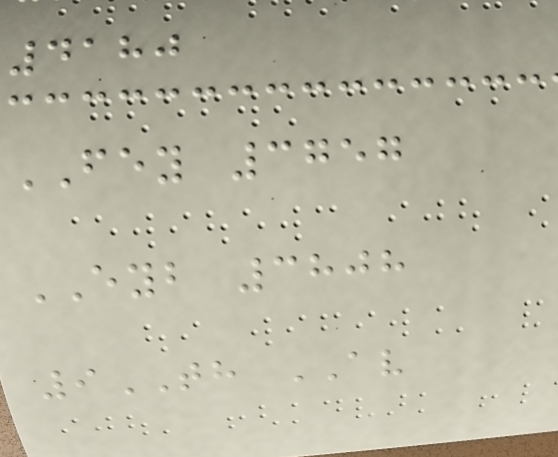4180
FEY 3757
EYB 3808
9TH AV
